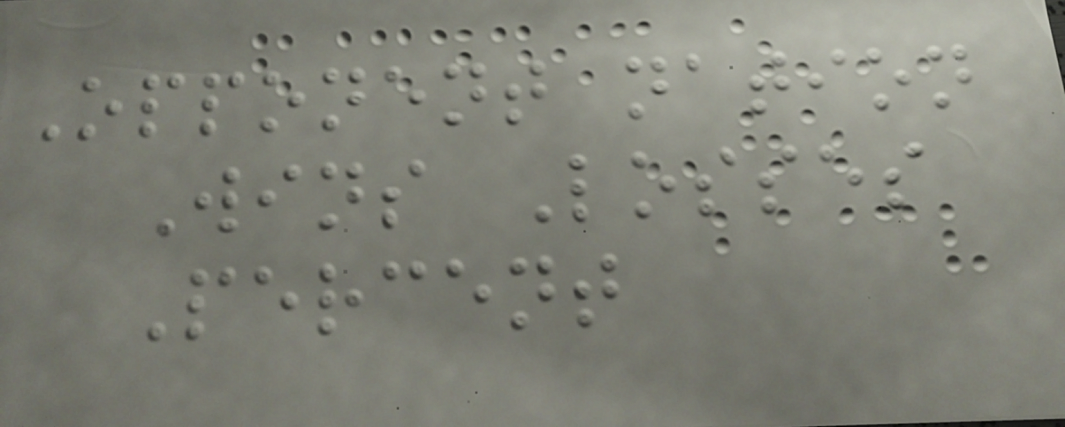Opponent nation
Wins Losses
Percent
